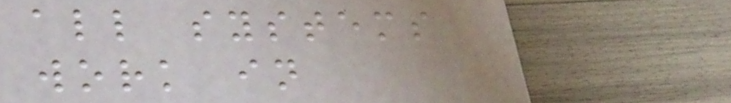all systems
work in
